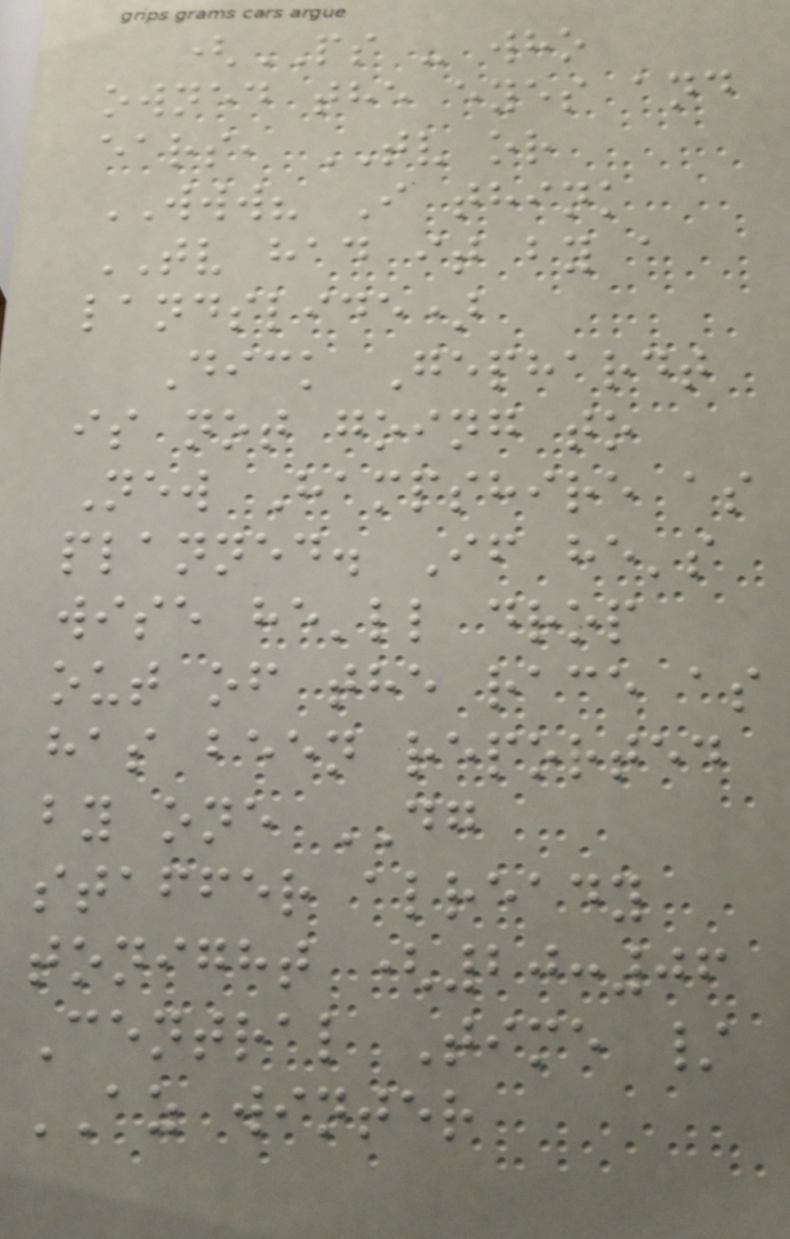(PS - who
owned the eyes and
ears, TV or
WWW? I think
TV had it by a
landslide)
Dick Gephardt
is not going to
New Hampshire as
planned. If he's
wise he'll drop
out of the race as
has been reported
by one DG
staffer already
tonight (20:06
Central Time /
AZ winter
